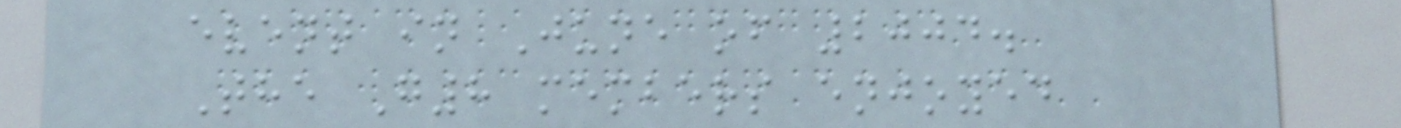event in June of 2004.
The G8 members enjoyed
